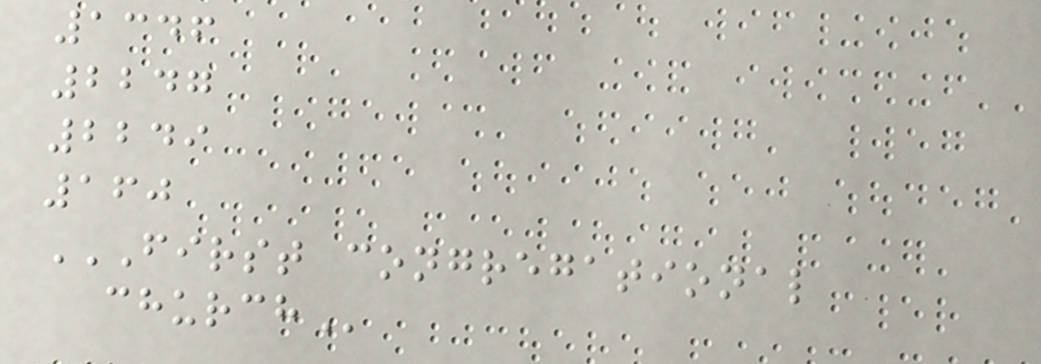1346
2247
2249
160
FIRST CONGREGATIONAL
CHURCH
